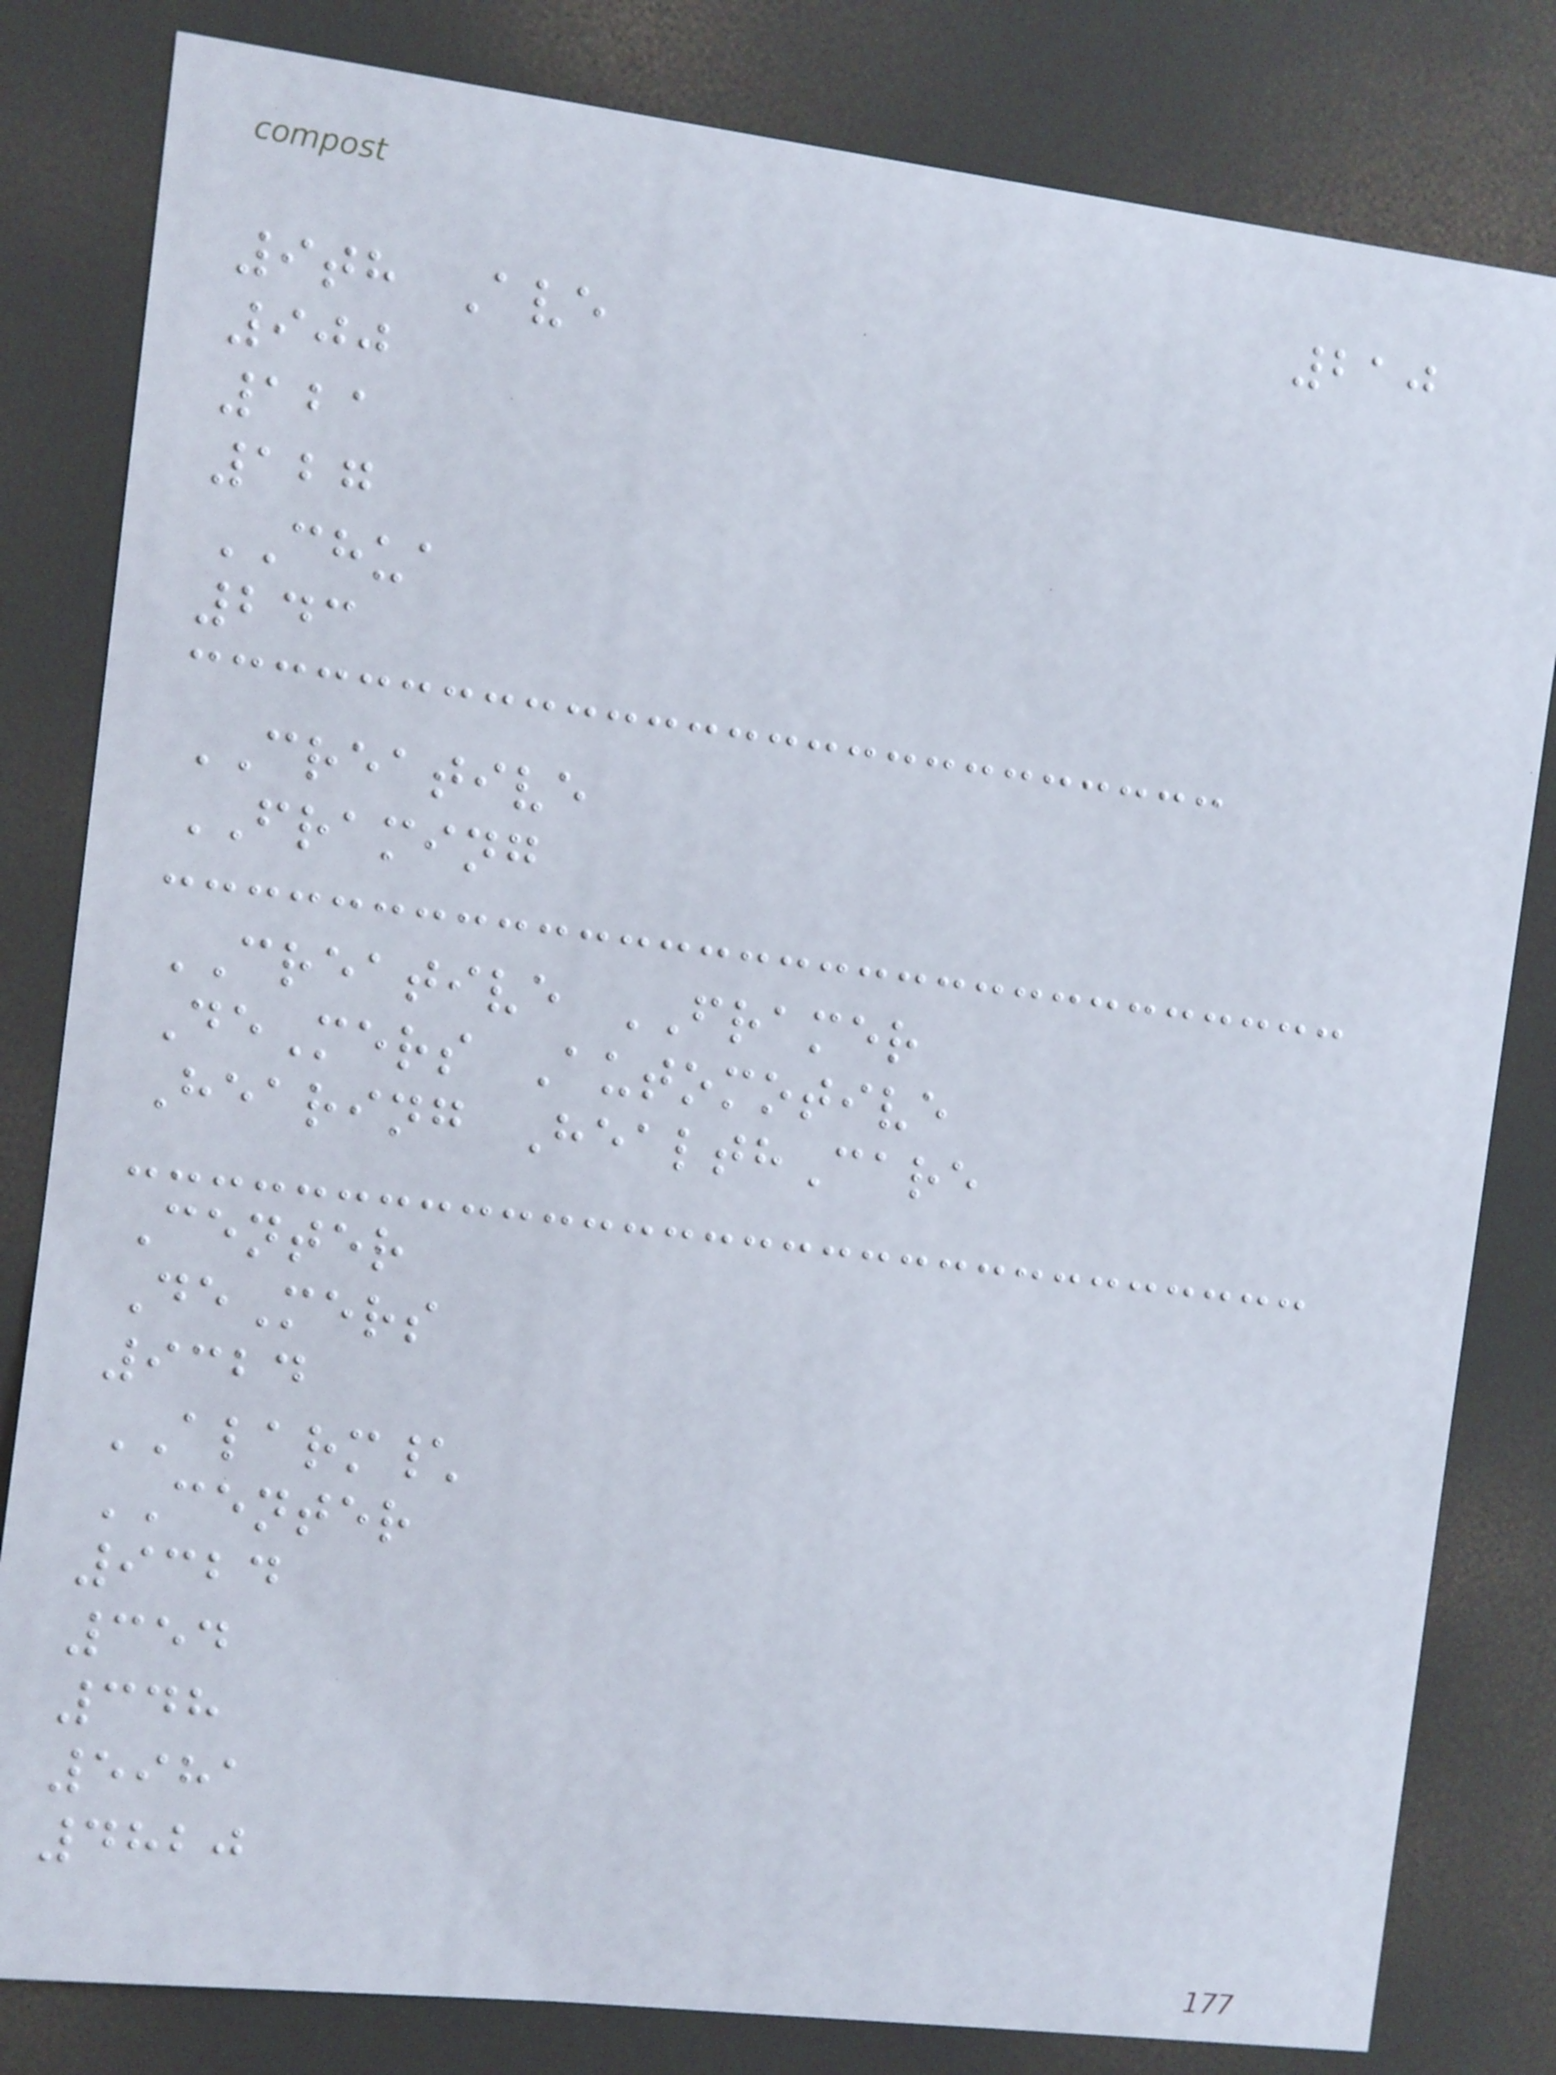210
9th Ave
900
121
127
CHUA
243
CREATIVE
FRAMING
CREATIVE FRAMER
DeMers Automotive
Hearing HealthCare
Center
DeMers
9324
ALARM\
CENTER
9324
354
348
5981
4820
